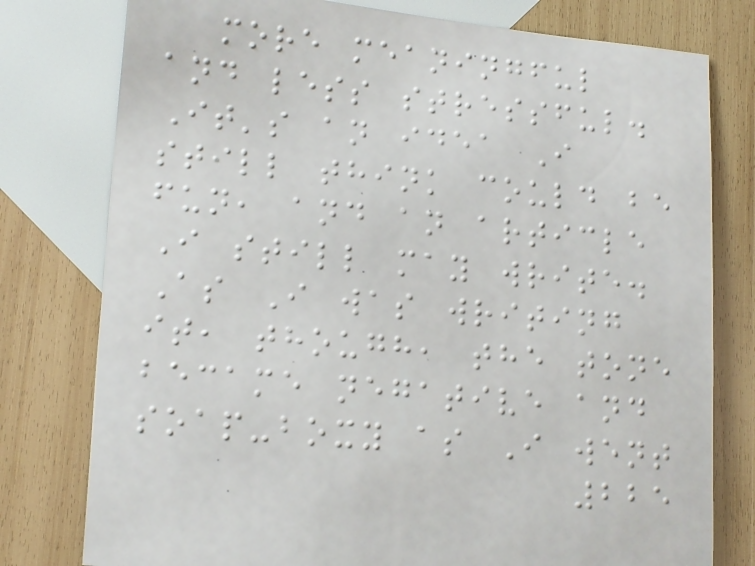more meaningful
and less stressful.
It's an idea I
still think could be
fun, and an article
I still may write.
As I was writing
it, though, the tone
became negative and
soap-boxy as I went
225
